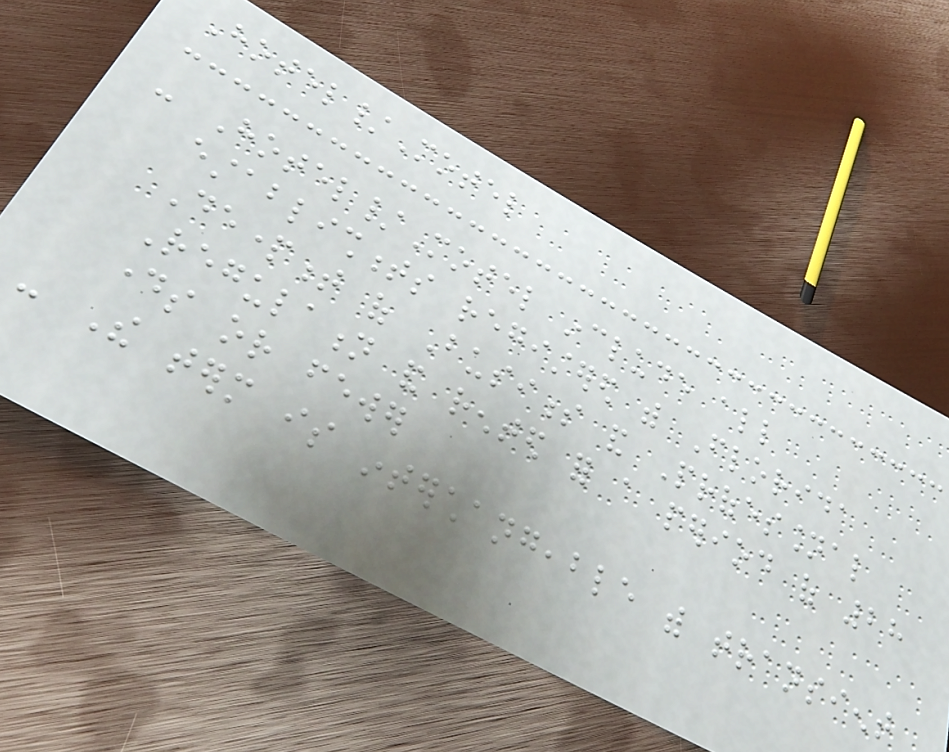Hotel/Motel
- Hotel/Motel include all
establishments registered with Florida
Department of Business and Professional
Regulation and rented for a period of 28
days or fewer
- The term is interchangeable with transient
